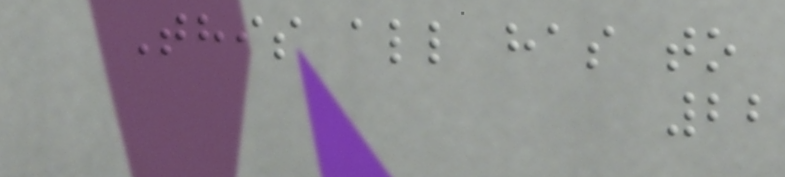This all has to
22
